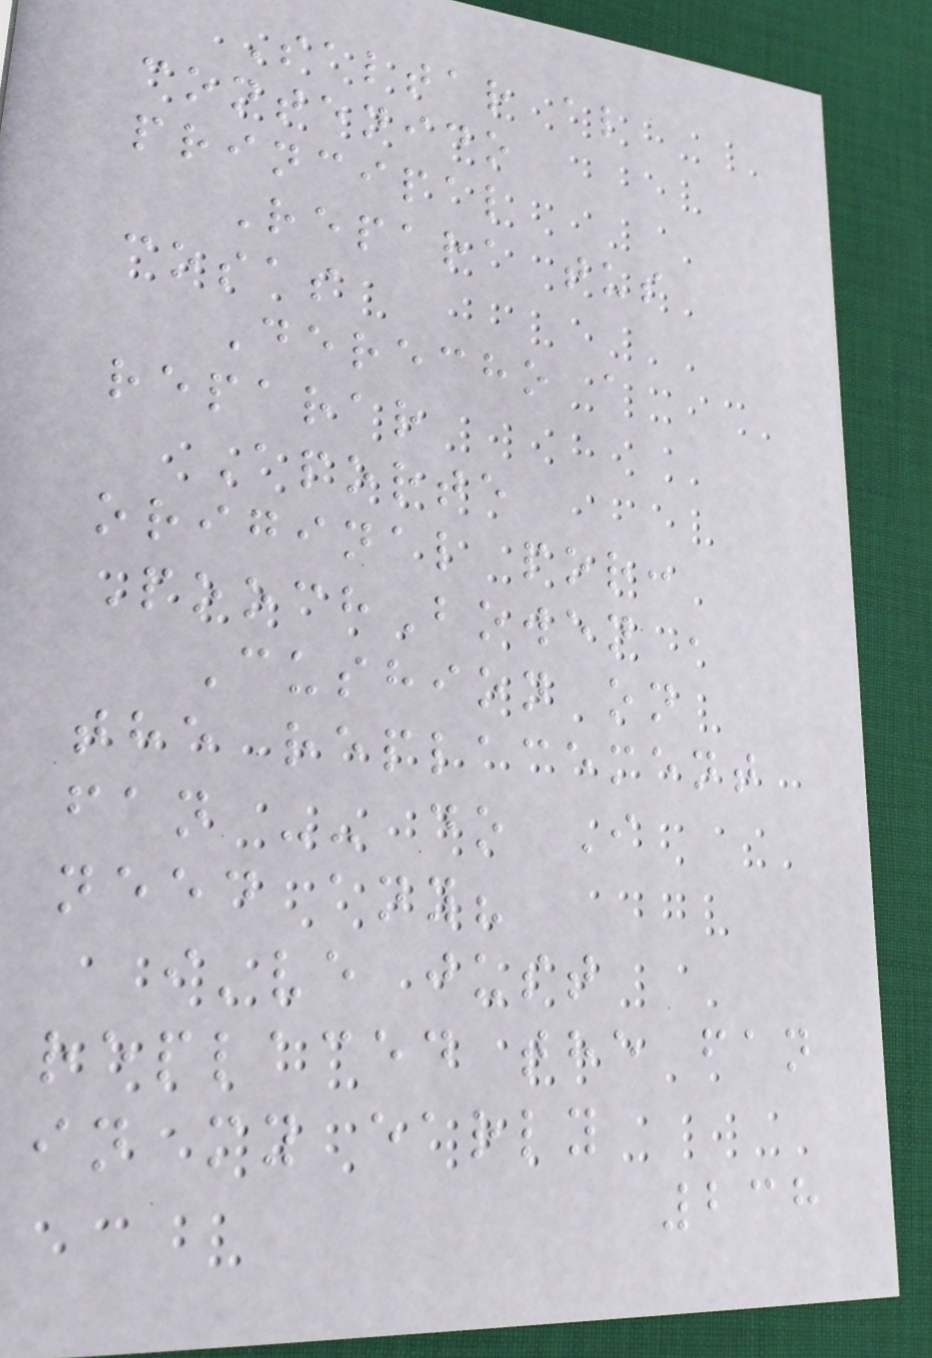Saltar al
contenido
principal
Repara tus
cosas
Derecho a
reparar
Aporte
original por:
PoochBowen ,
Cushion on
the replacement
fan -- do I
need any?
i've just
replaced the fan
in my early
238
